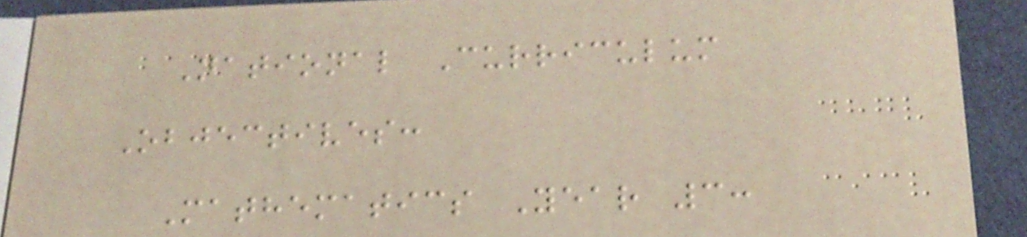National Curriculum
Objectives:
Mathematics Year 3:
